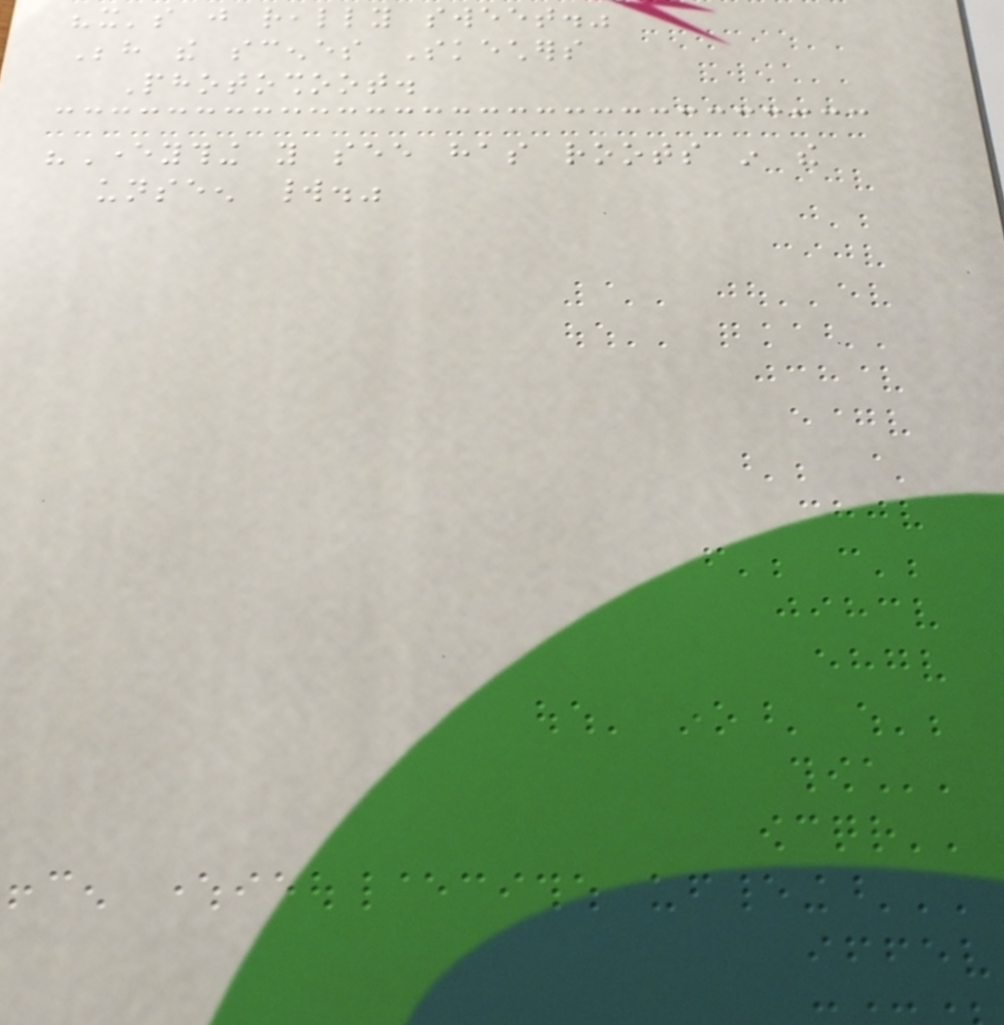"it's just really sweet."
Behind the scenes Skechers
Photoshoot.
"Everything you see has roots in the
unseen world."
